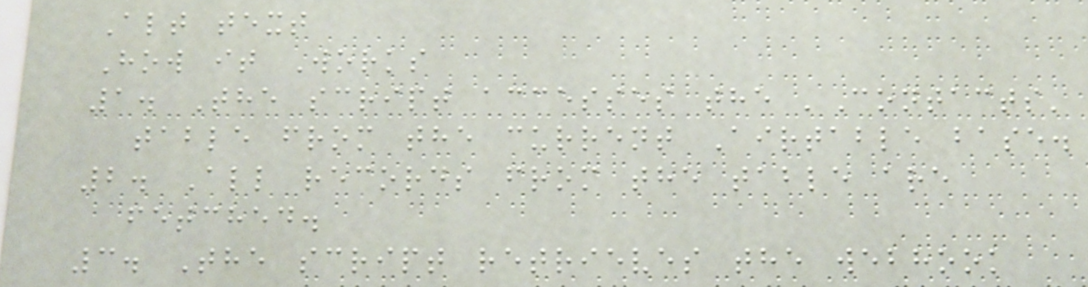Alt text
How it Works
1. The script accesses the 'Contacts'
table from the current Airtable base.
2. All records from the table are
fetched.
3. The script retrieves the webhook
